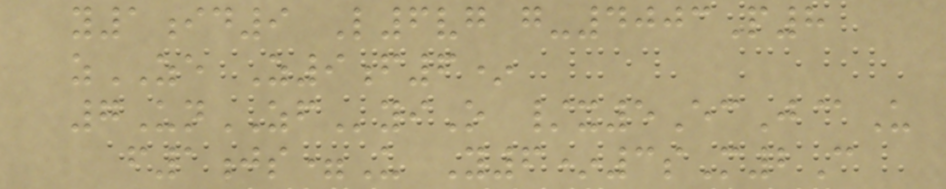y1id9 L6vg g-4003P8
zZE Z9f6*
7UnZFyiO /x5EcJ@U
f1js=U Y6*3sM2C
